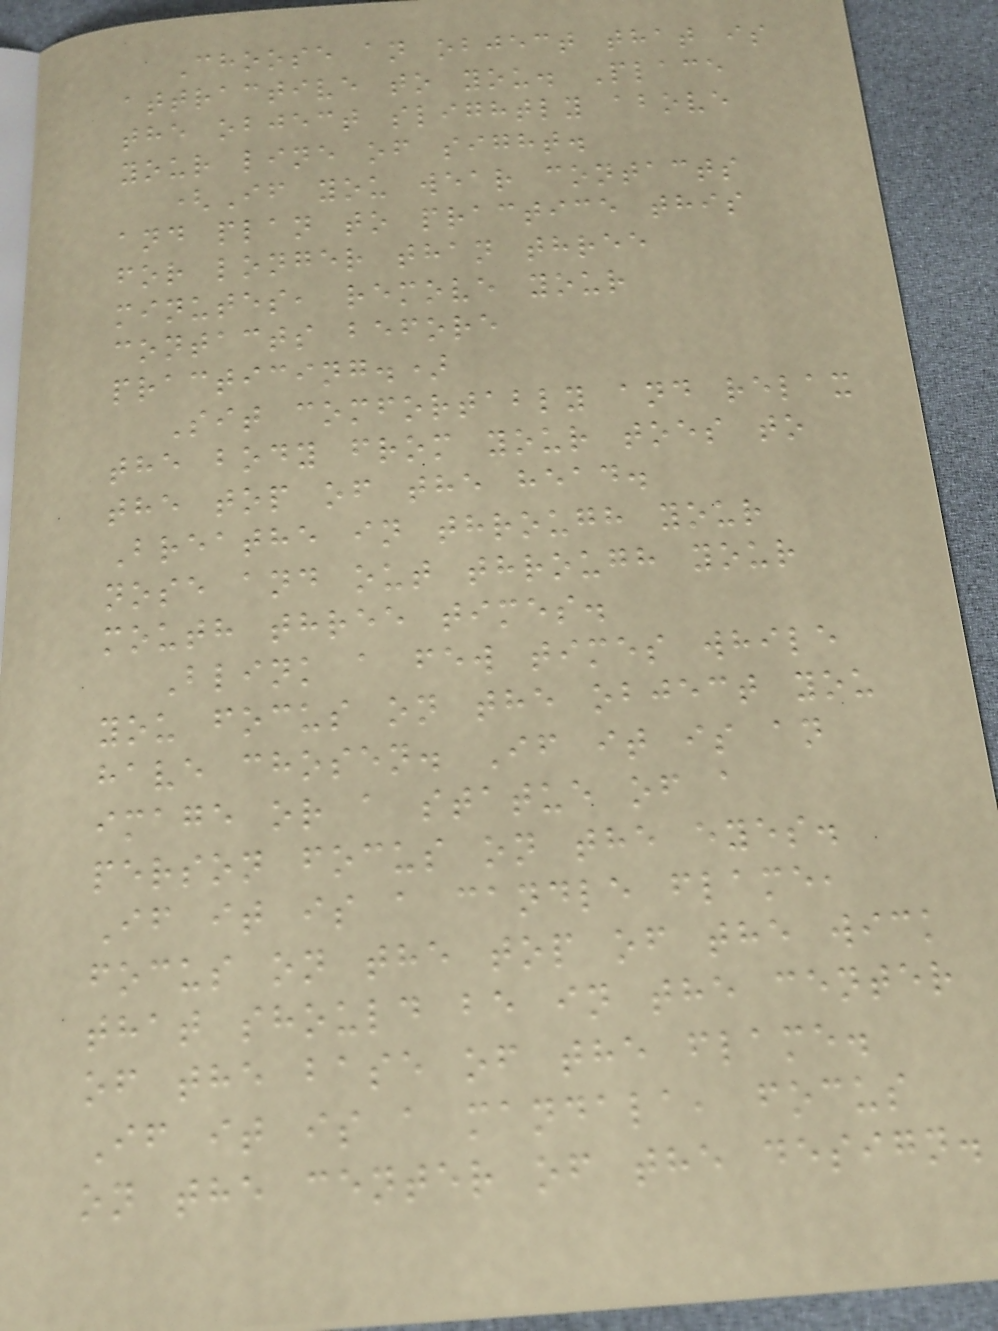Choose an object that is
attractive to you. Place
the object slightly above
your line of sight.
(If you wear contacts
and plan to practice this
for longer than three
minutes, remove your
contacts before
practicing.)
Sit comfortably and relax
the body from your toes to
the top of the head.
Breathe in through your
nose and out through your
mouth three times.
Blink a few times while
you focus on the object you
have chosen. If it is an
image or a statue of a
person focus on the eyes.
If it is a candle flame,
focus on the top of the wick
that should be in the center
of the base of the flame.
If it is a mandala, focus
on the center of the design.
